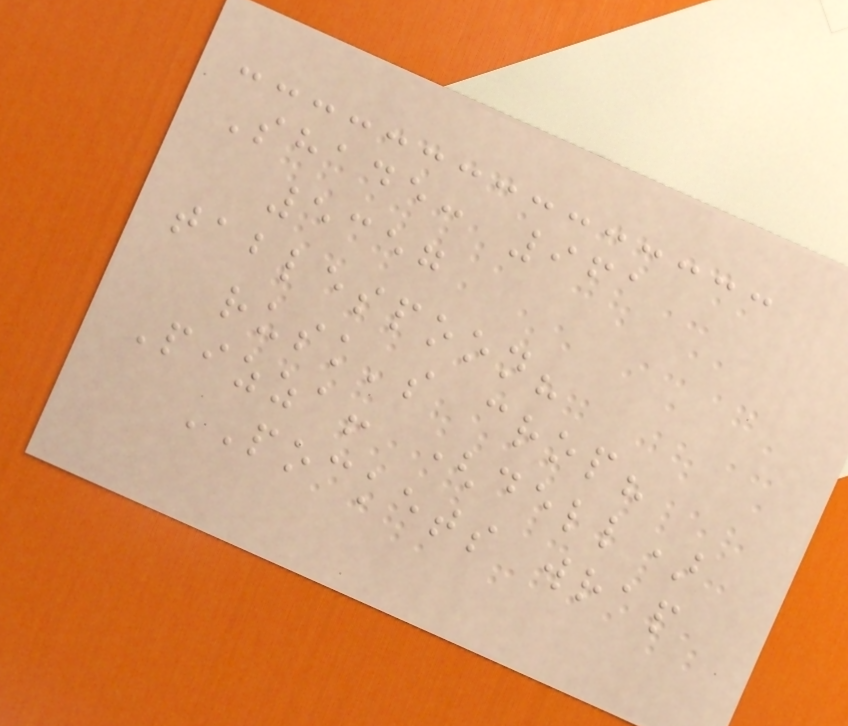Shade: 961
5357
tablespoon?
rusk's crop?
Pizza! (dell)
POCKETS wrap
